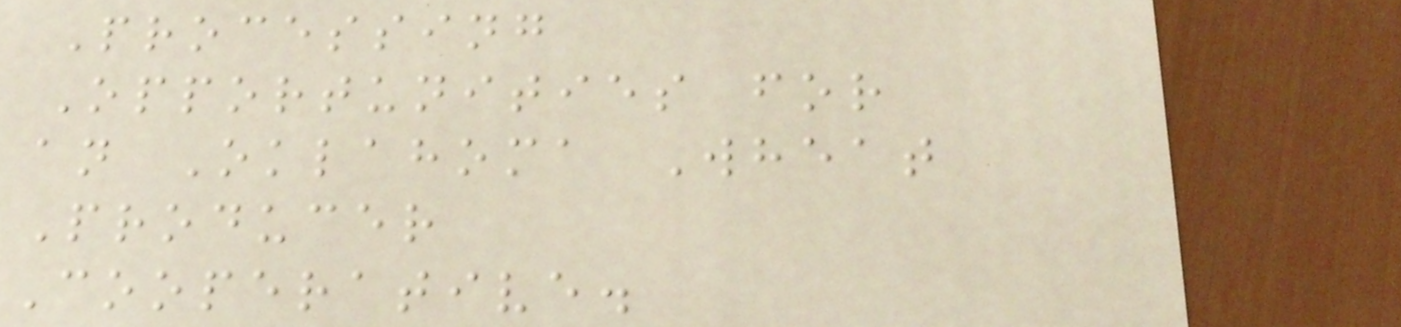Processing
Opportunities for
an Oklahoma Wheat
Producer
Cooperative.
